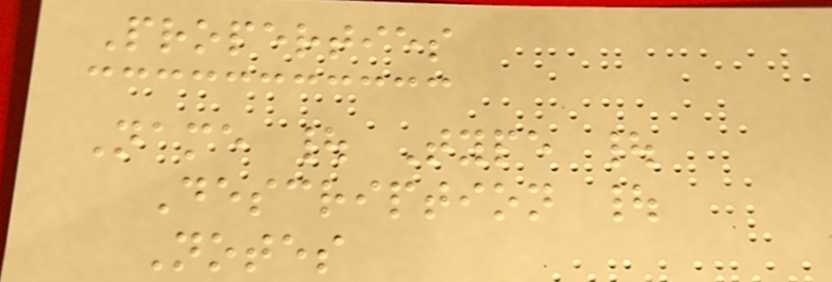Properties
Name | Type |
Description |
Notes
